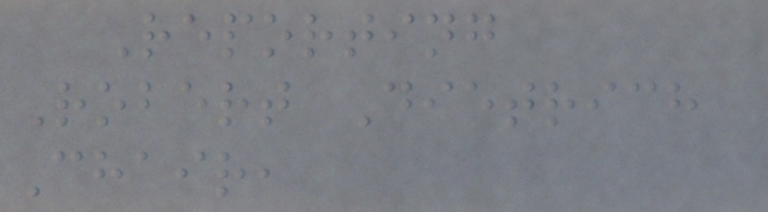Reporting
Robert Dietrich
Chair,
